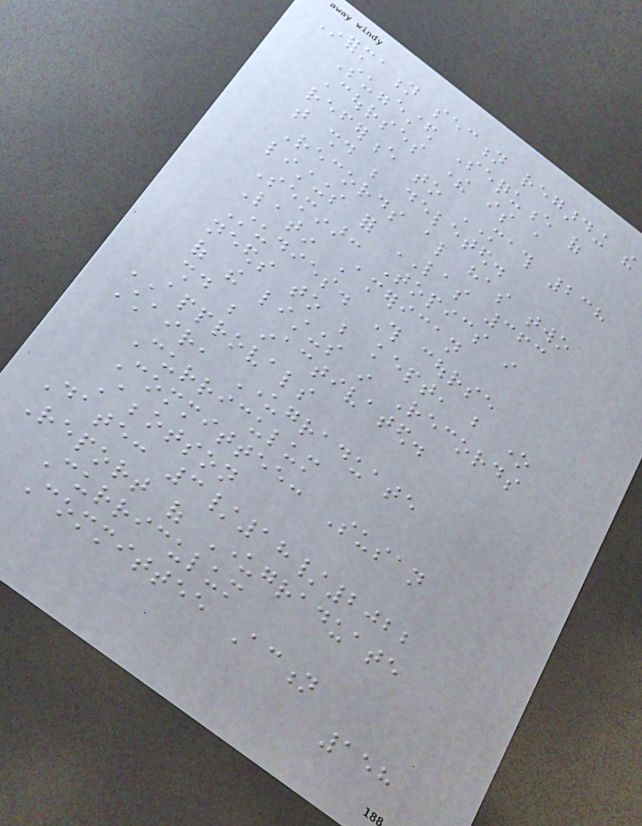Information section regarding the
Suggested Sequence of
Courses there is a
reference to MATH 238
that should be deleted.
Records also has two
listings for LAS 363
Seminar: Topics in
Latin American
Studies. This course
needs to be kept, but one
of the listings in Records
should be inactivated.
APPROVALS
Chair, Undergraduate
Curriculum
Committee: Susan
Abbotson
Date: 3/18/2022
Report of Undergraduate
Curriculum
Committee Action
158
